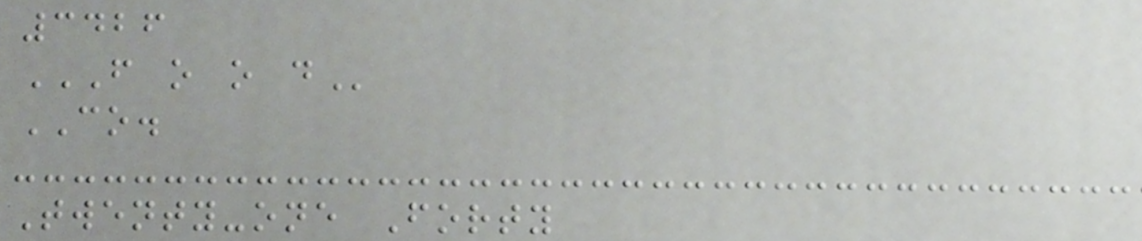3426
F O O D
CO.
Twenty-one Forty
